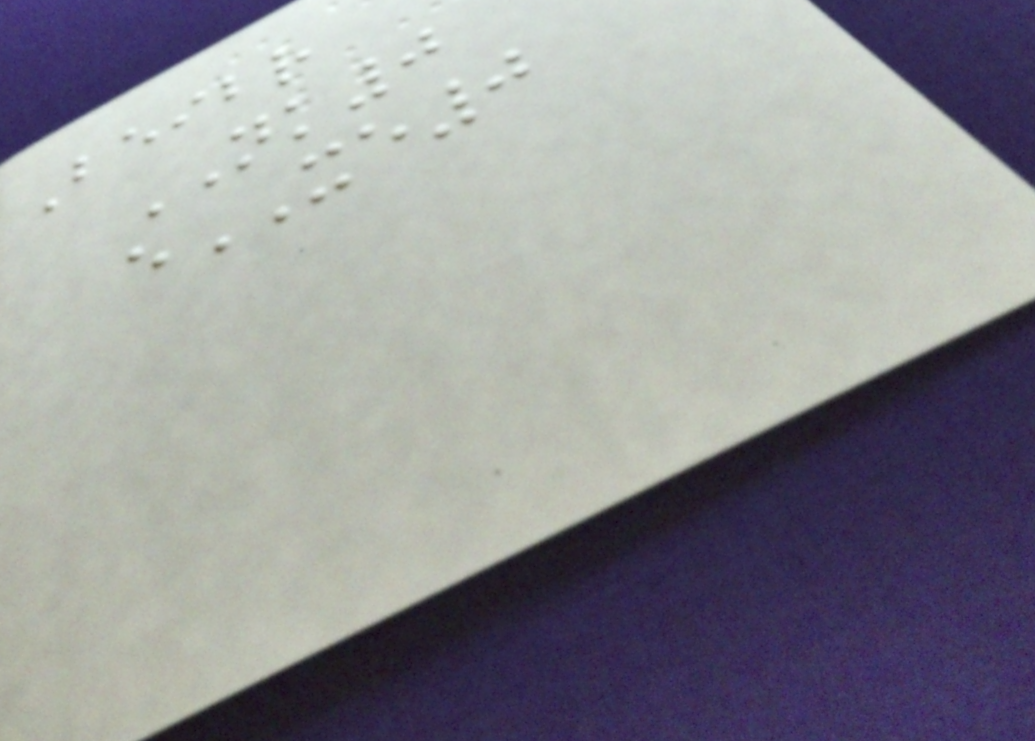Beibr
NK0
eXE0
